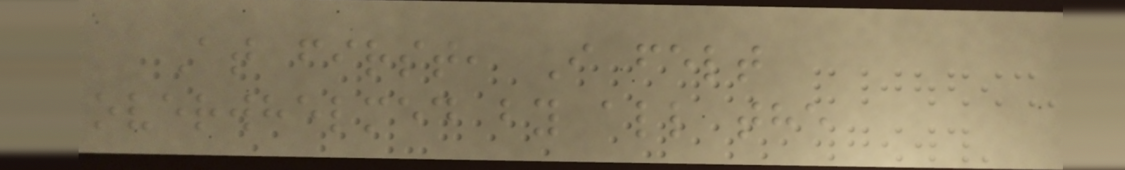At first, I felt
overwhelmed by all the
